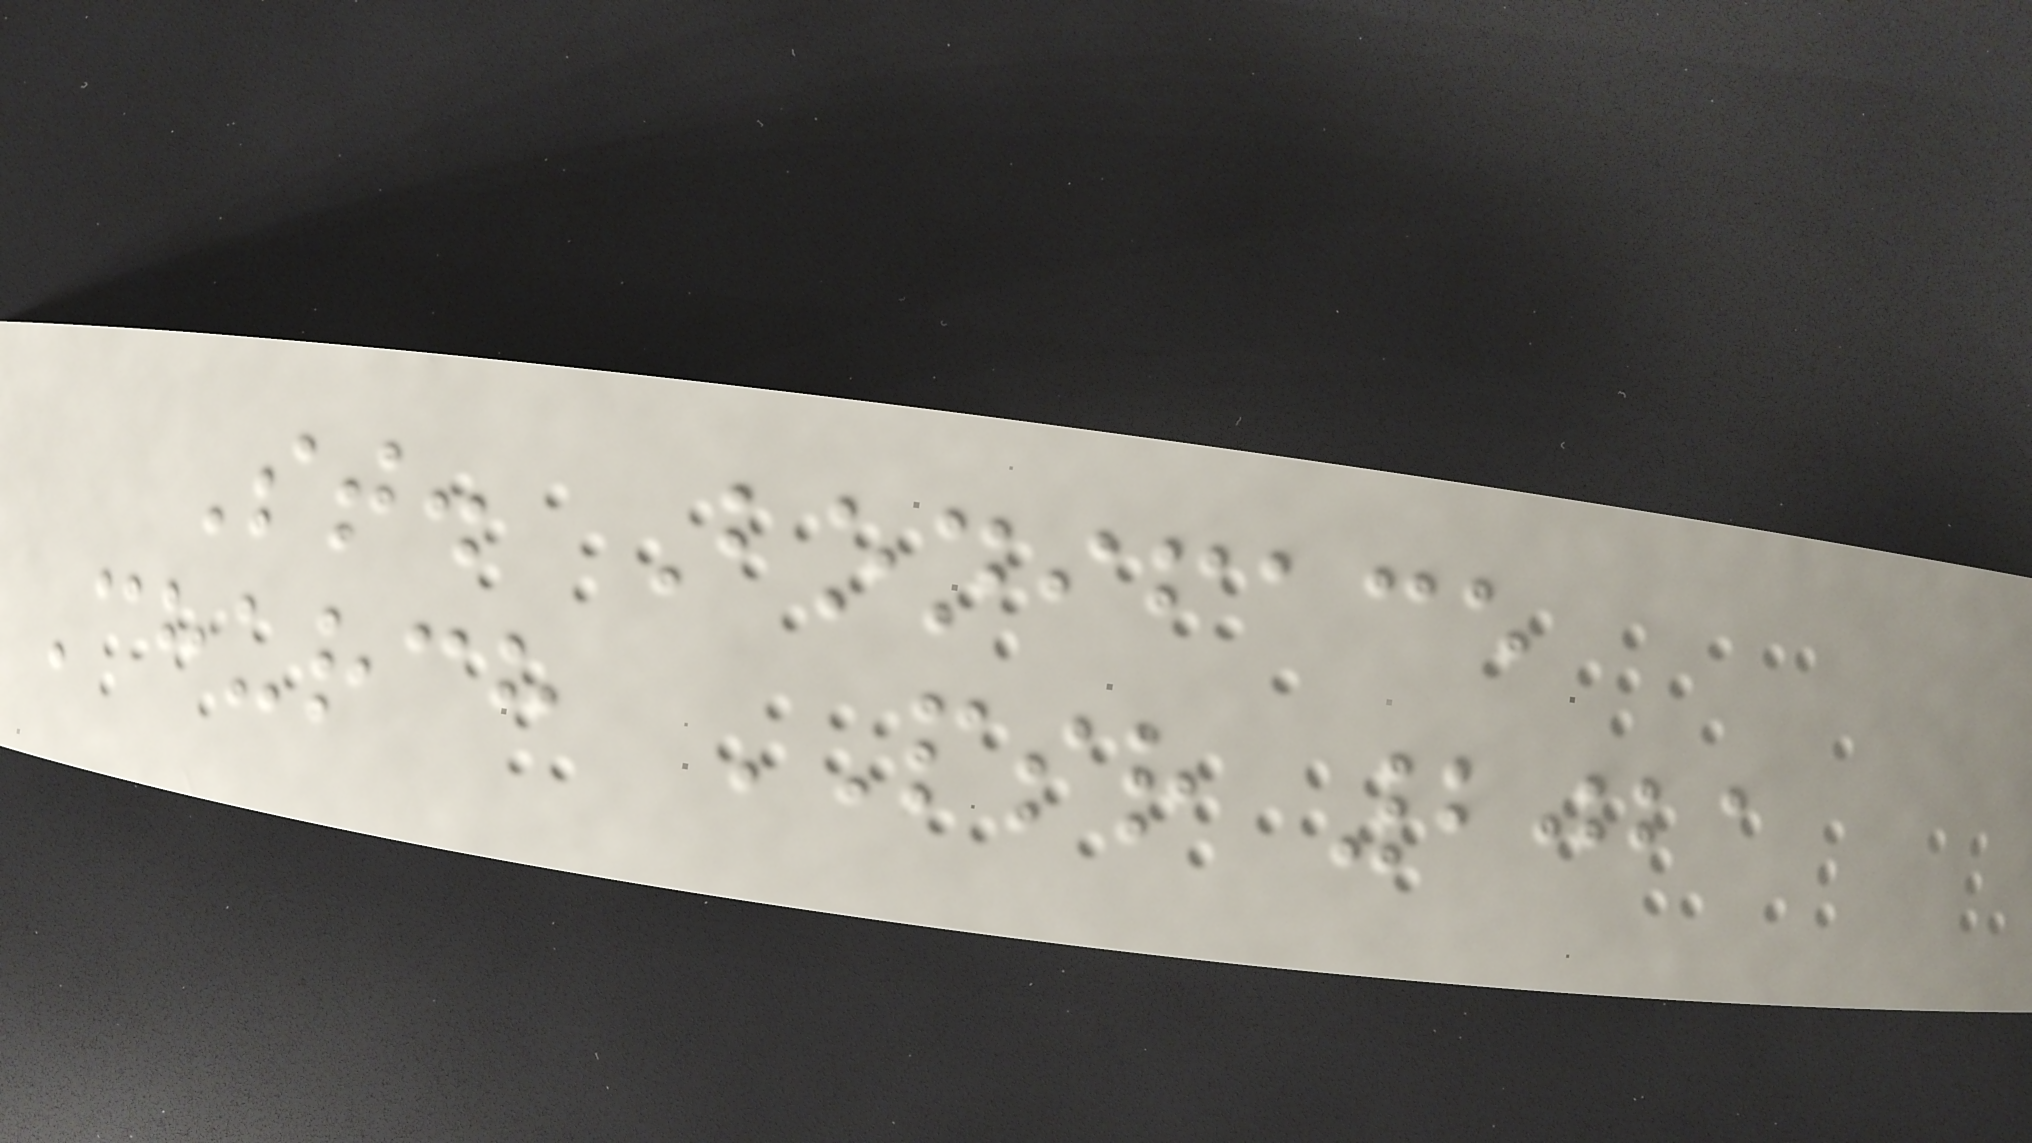St. Boniface
Church PSR 2021
